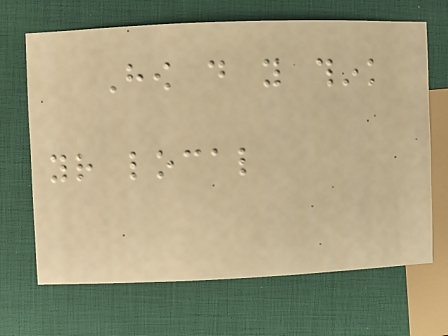How do you think
your local
